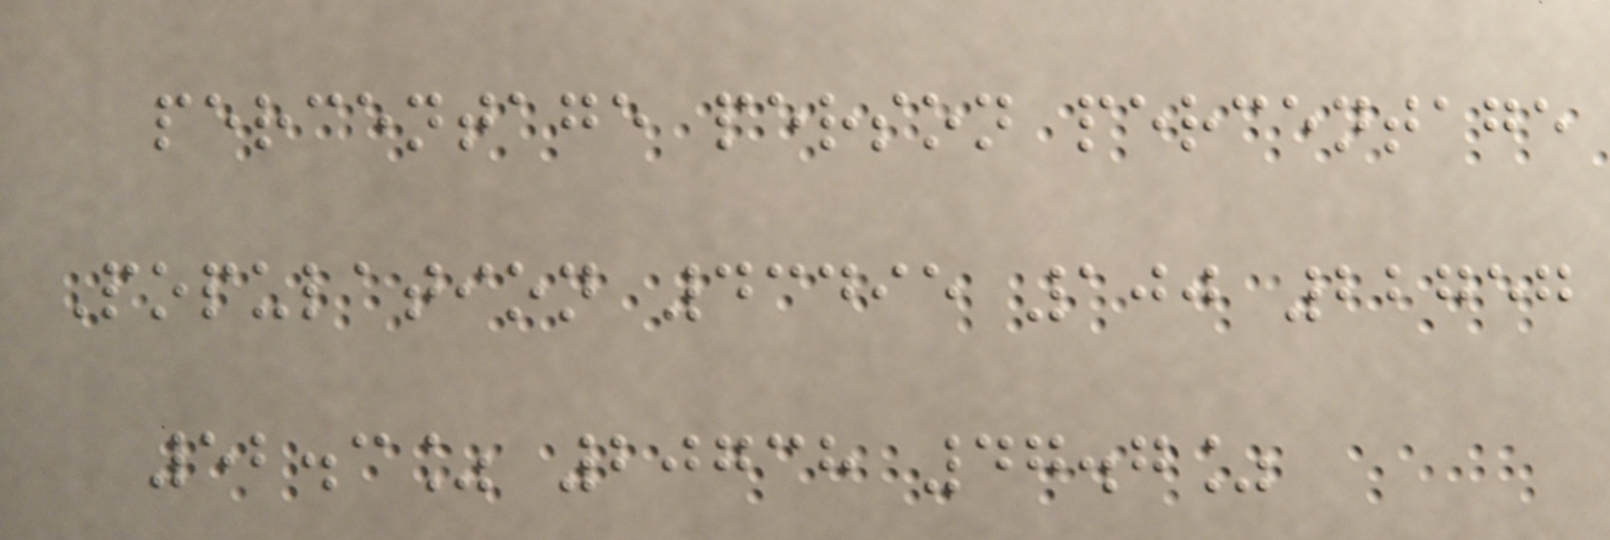percentage person percentage
Population 43495 100 22757
52.3% 20738 47.7%
